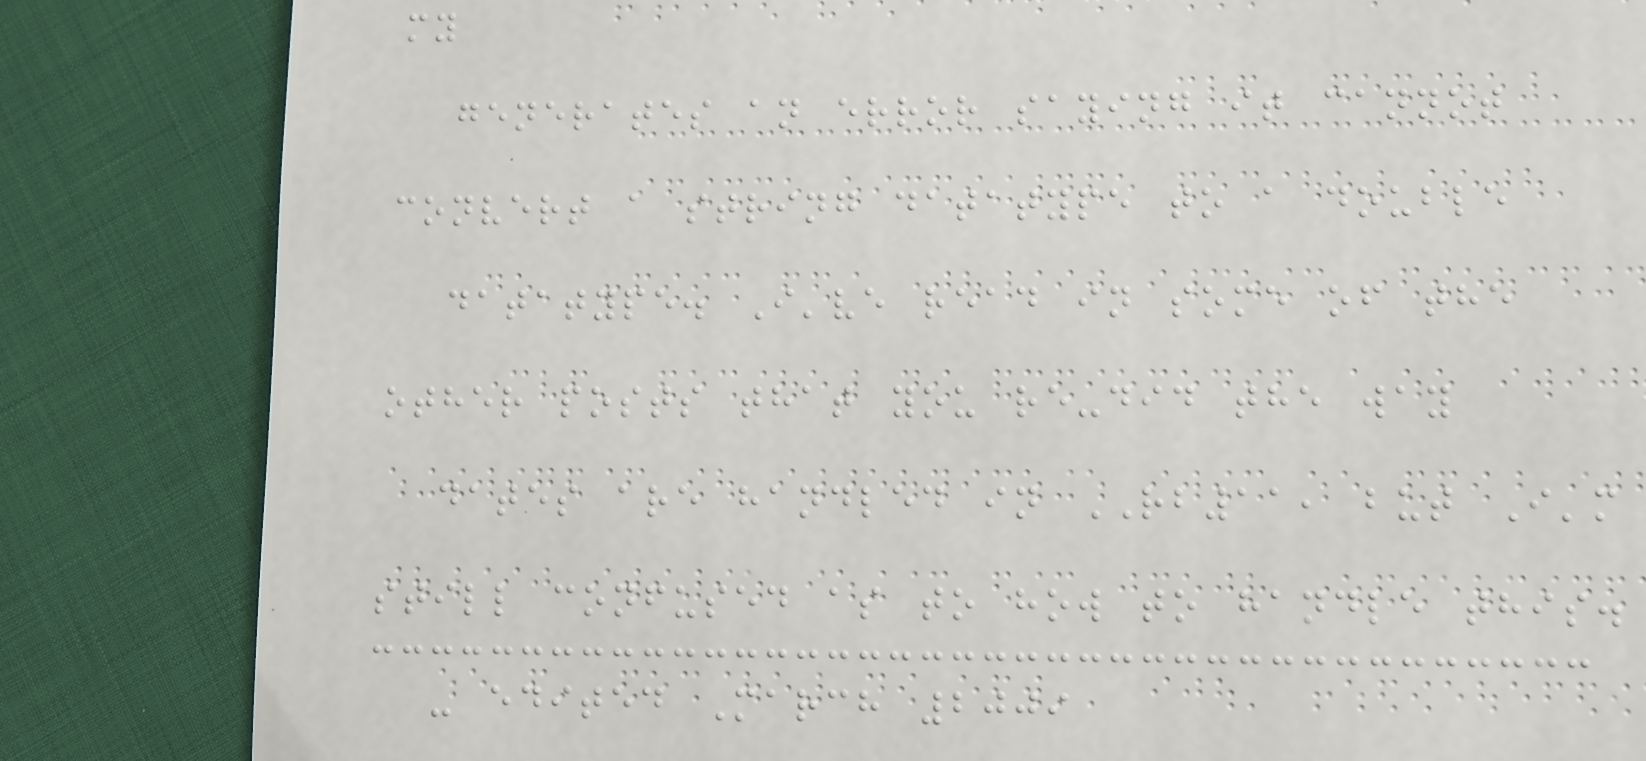my
generates an error saying it cannot
convert a string datatype to a double
datatype. I've read in some of the
other posts that you re-did the way
dates are handled in RB11, but I'm
still confused as to how to handle this.
- edited March 2009
